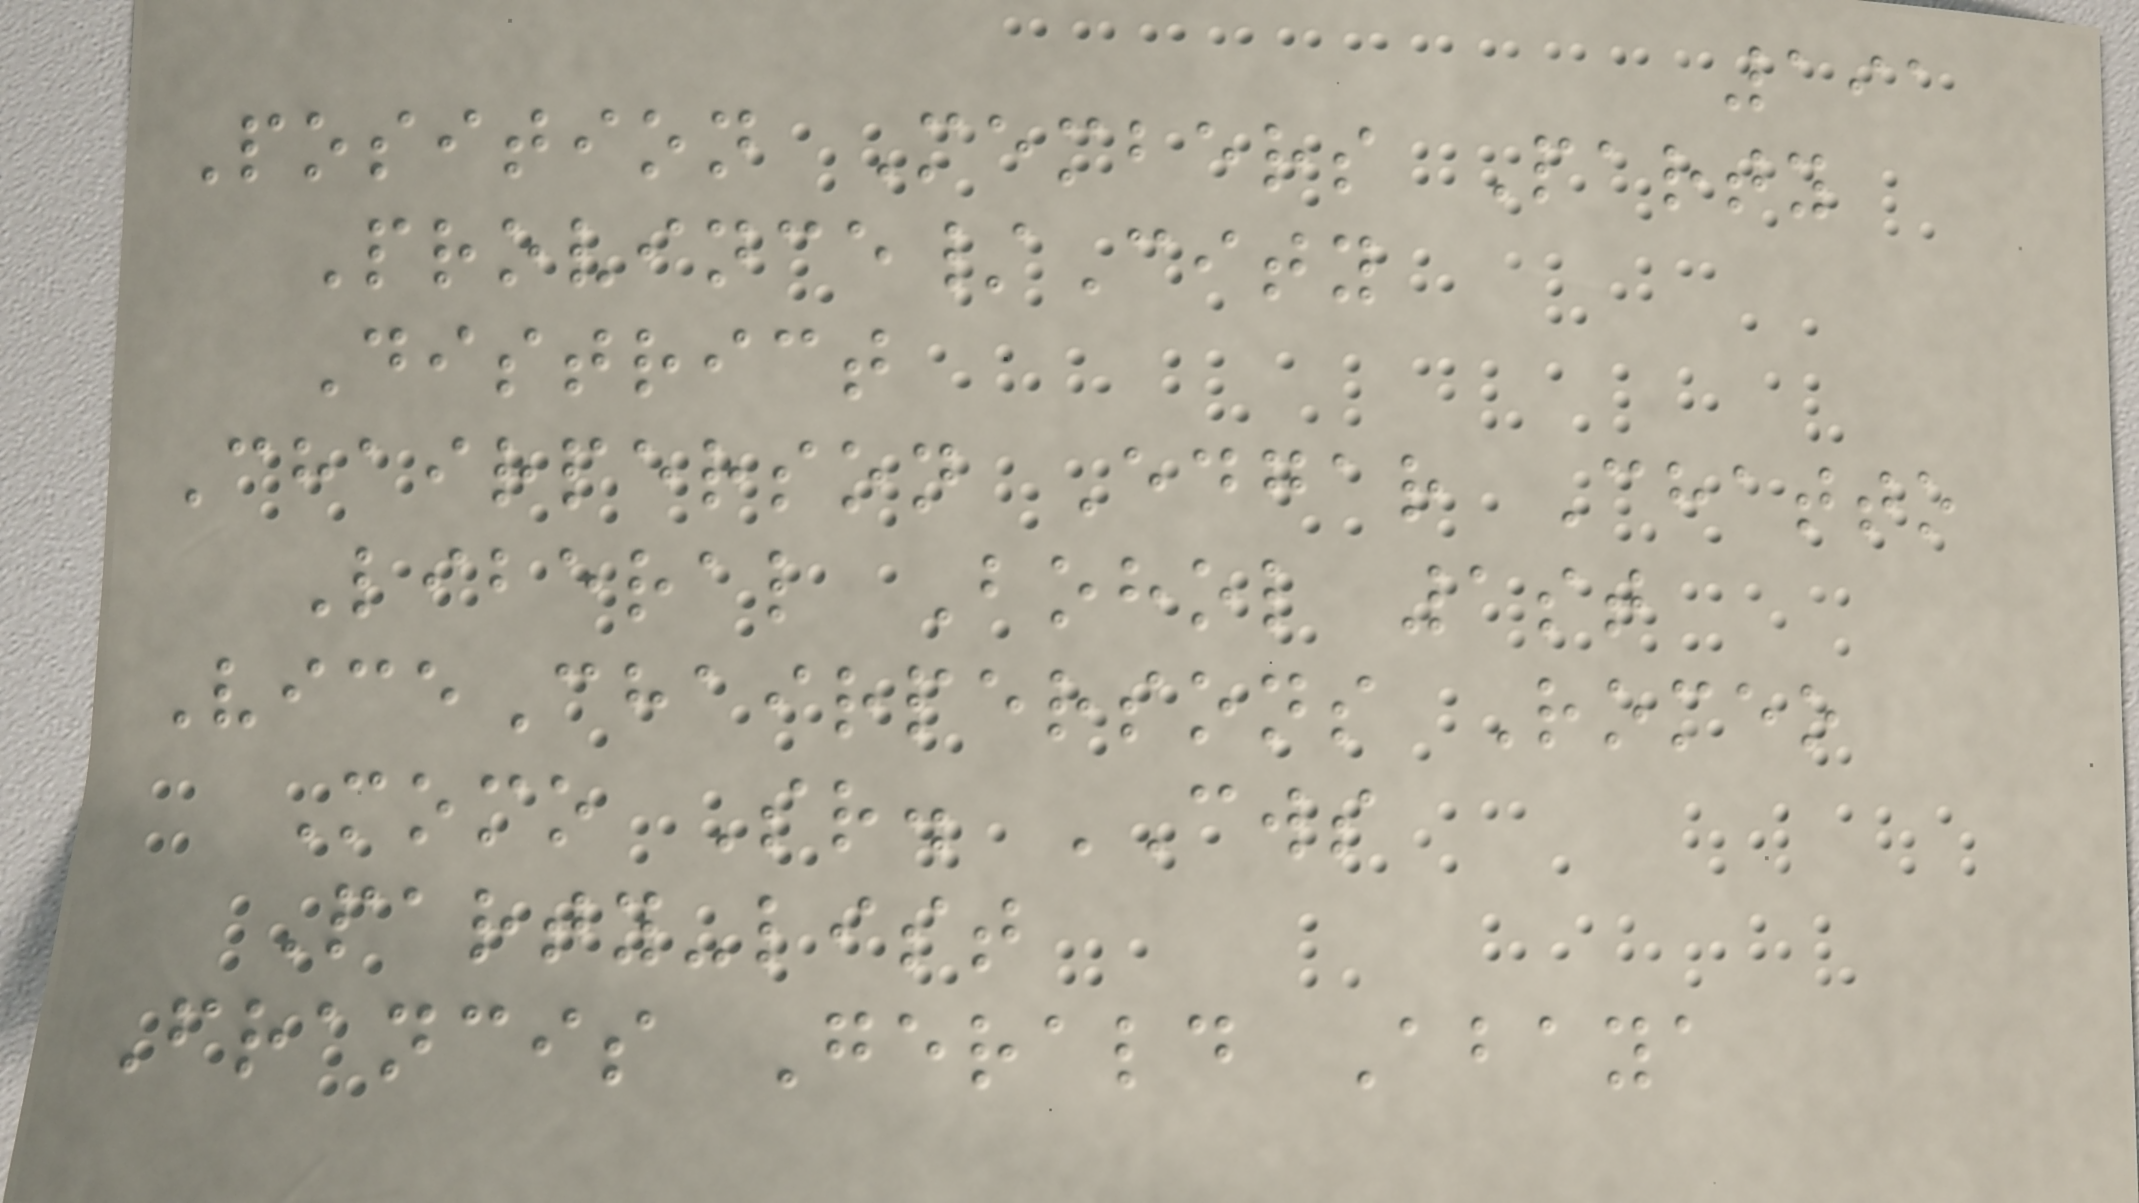191
Position Members Party
Province/City
District
Chairperson Edgar Chatto
Liberal Bohol 1st
ViceChairpersons Romeo
Momo Sr. CWS
Party-list
Francis Gerald Abaya
